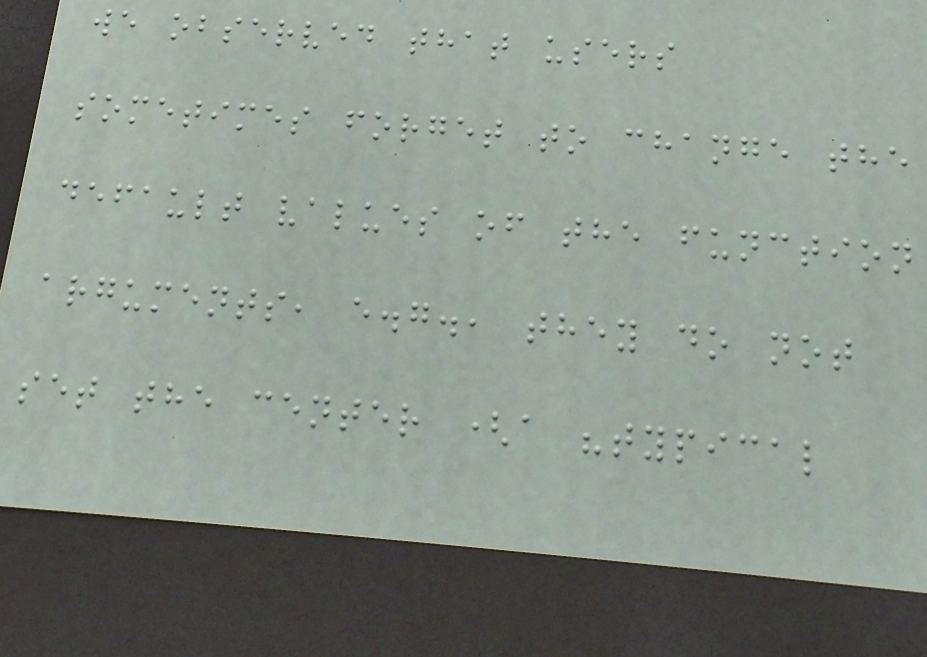we observed that users
sometimes forget to change the
default values of the function
arguments, e.g., they do not
set the center (a "typical
